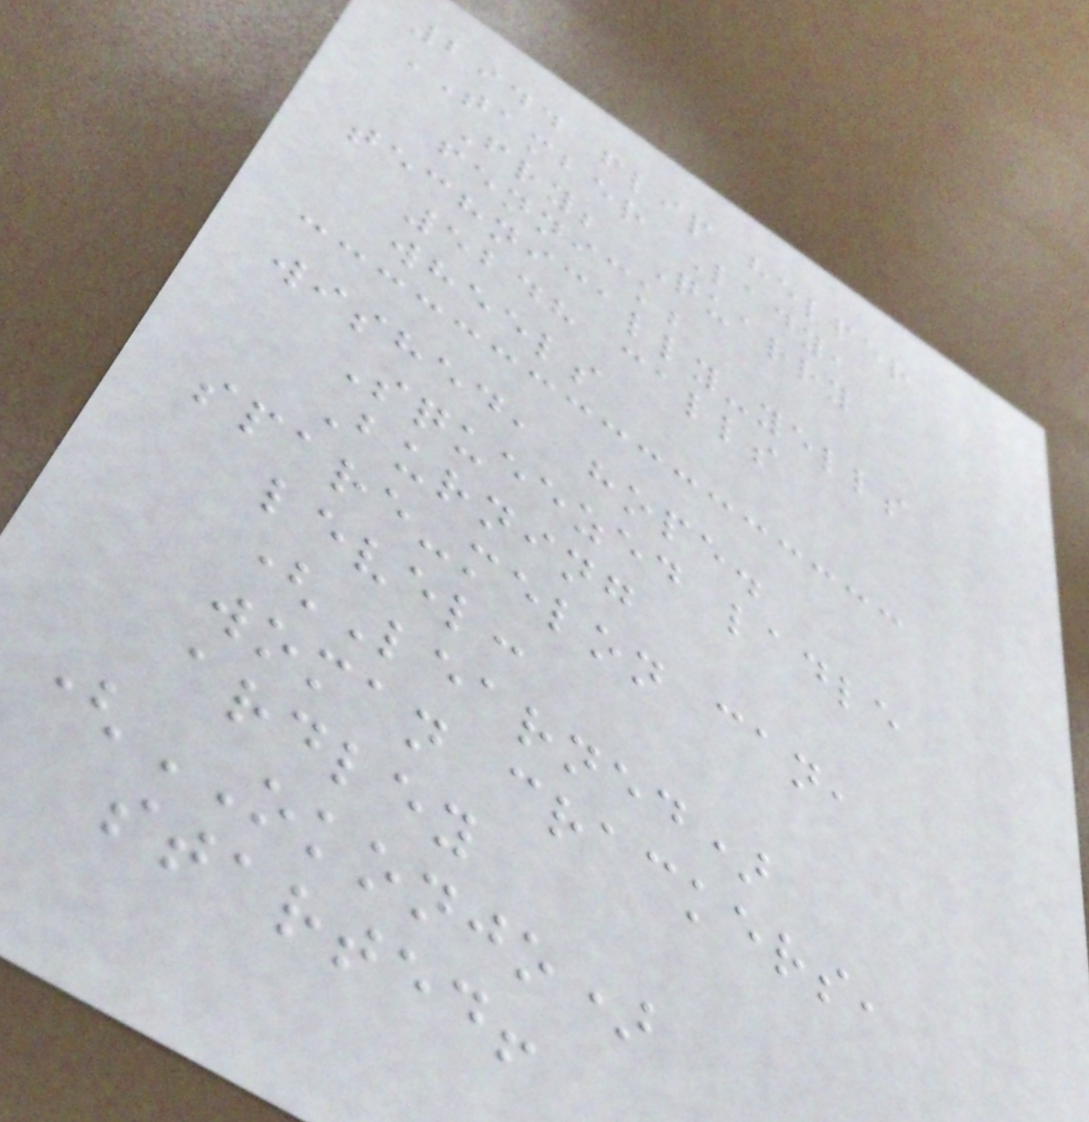2944 flip helper
TAMBER Lady,
Fry; Quarry
fennick;
technically-yells
5248 calls
wheels
wished, hope.
Squeezed ladle
Burning
spare-melon can,
level:
(Learned)
woman crackers,
ardley
(OKONJO)
started!
